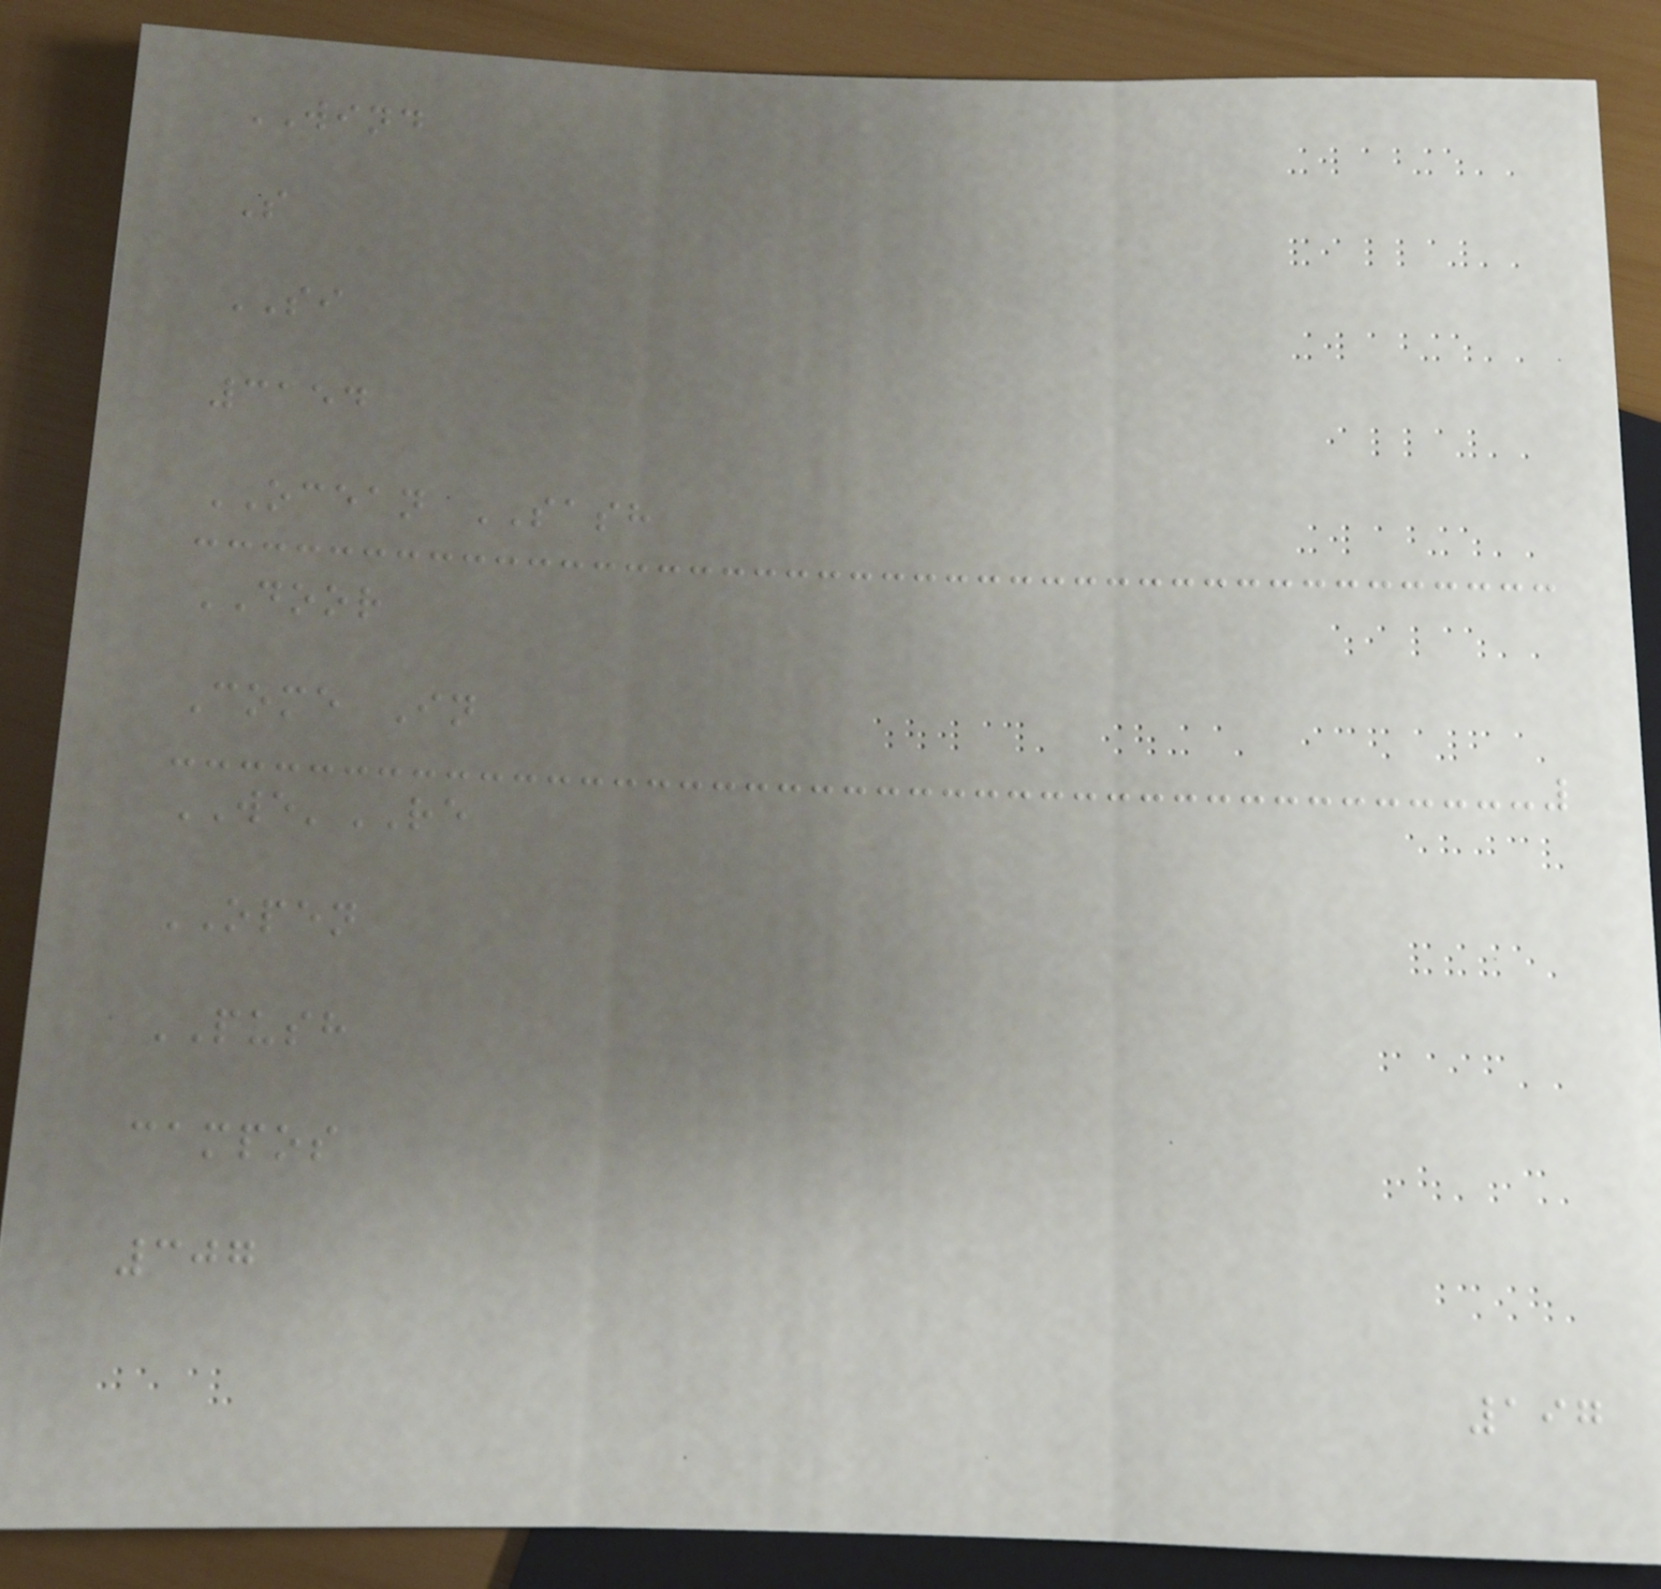WIND
S
SI
3154
OCEAN SASH
DOOR
Come In
WE'RE
OPEN
PUSH
campos
307
197
